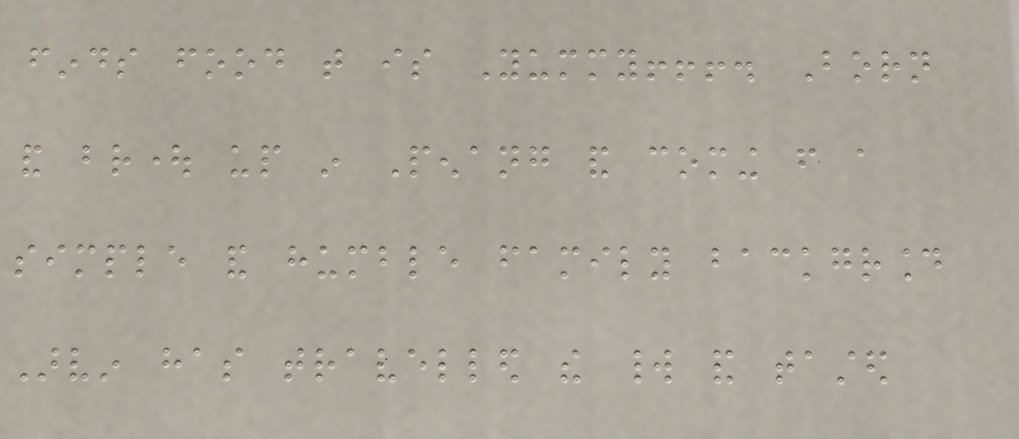finds food that is Yummy!!!. Born
and brought up in Penang and coming from a
simple and humble family background
Arvin has travelled the world and tasted
